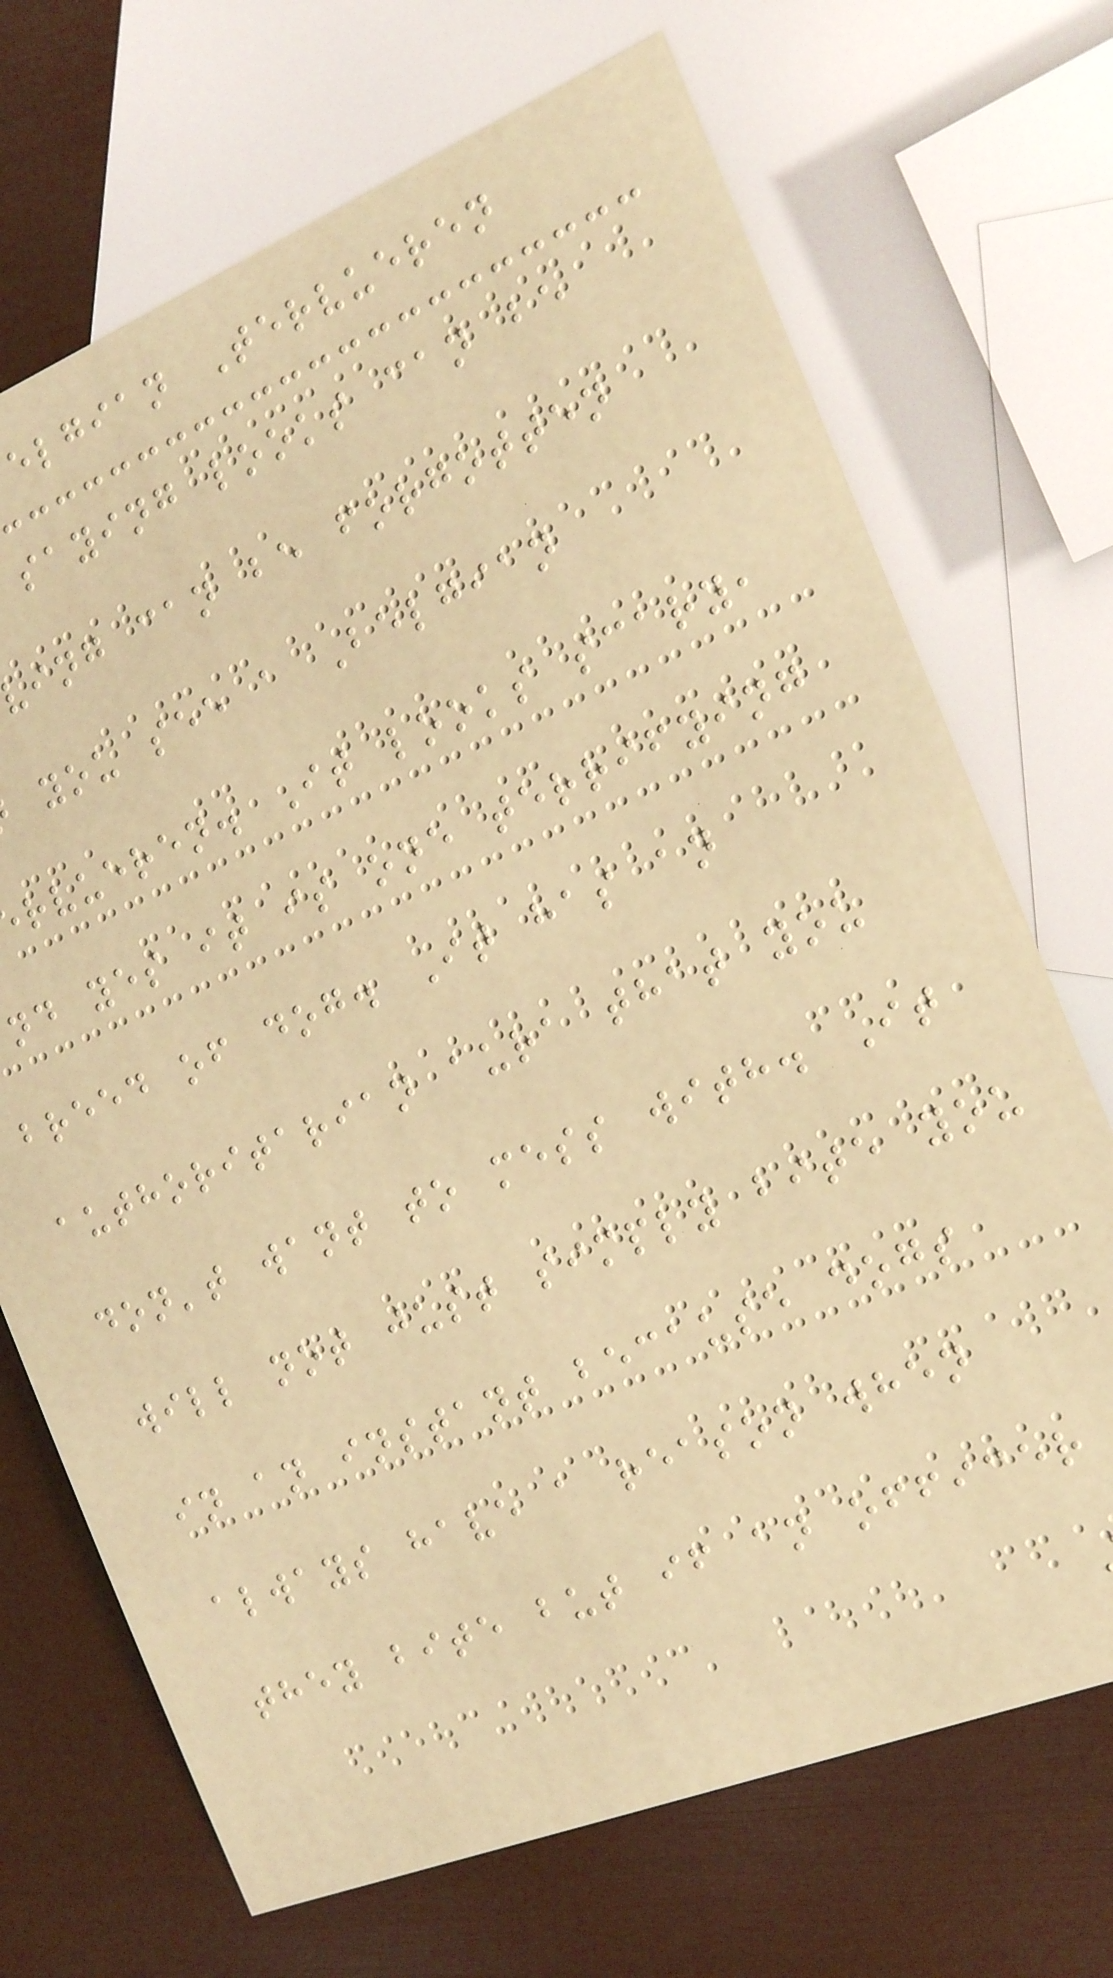elgian Tervueren
saying looks can be
ving can be forgotten
you see a Belgian
rvueren. It looks scary,
nd yes it is one terrifying
breed of dog. It has an
authoritarian aura that you
don't want to mess with. It
will not just simply bite you
in an instant because dogs
always have a reason when
they bite but if an officer
